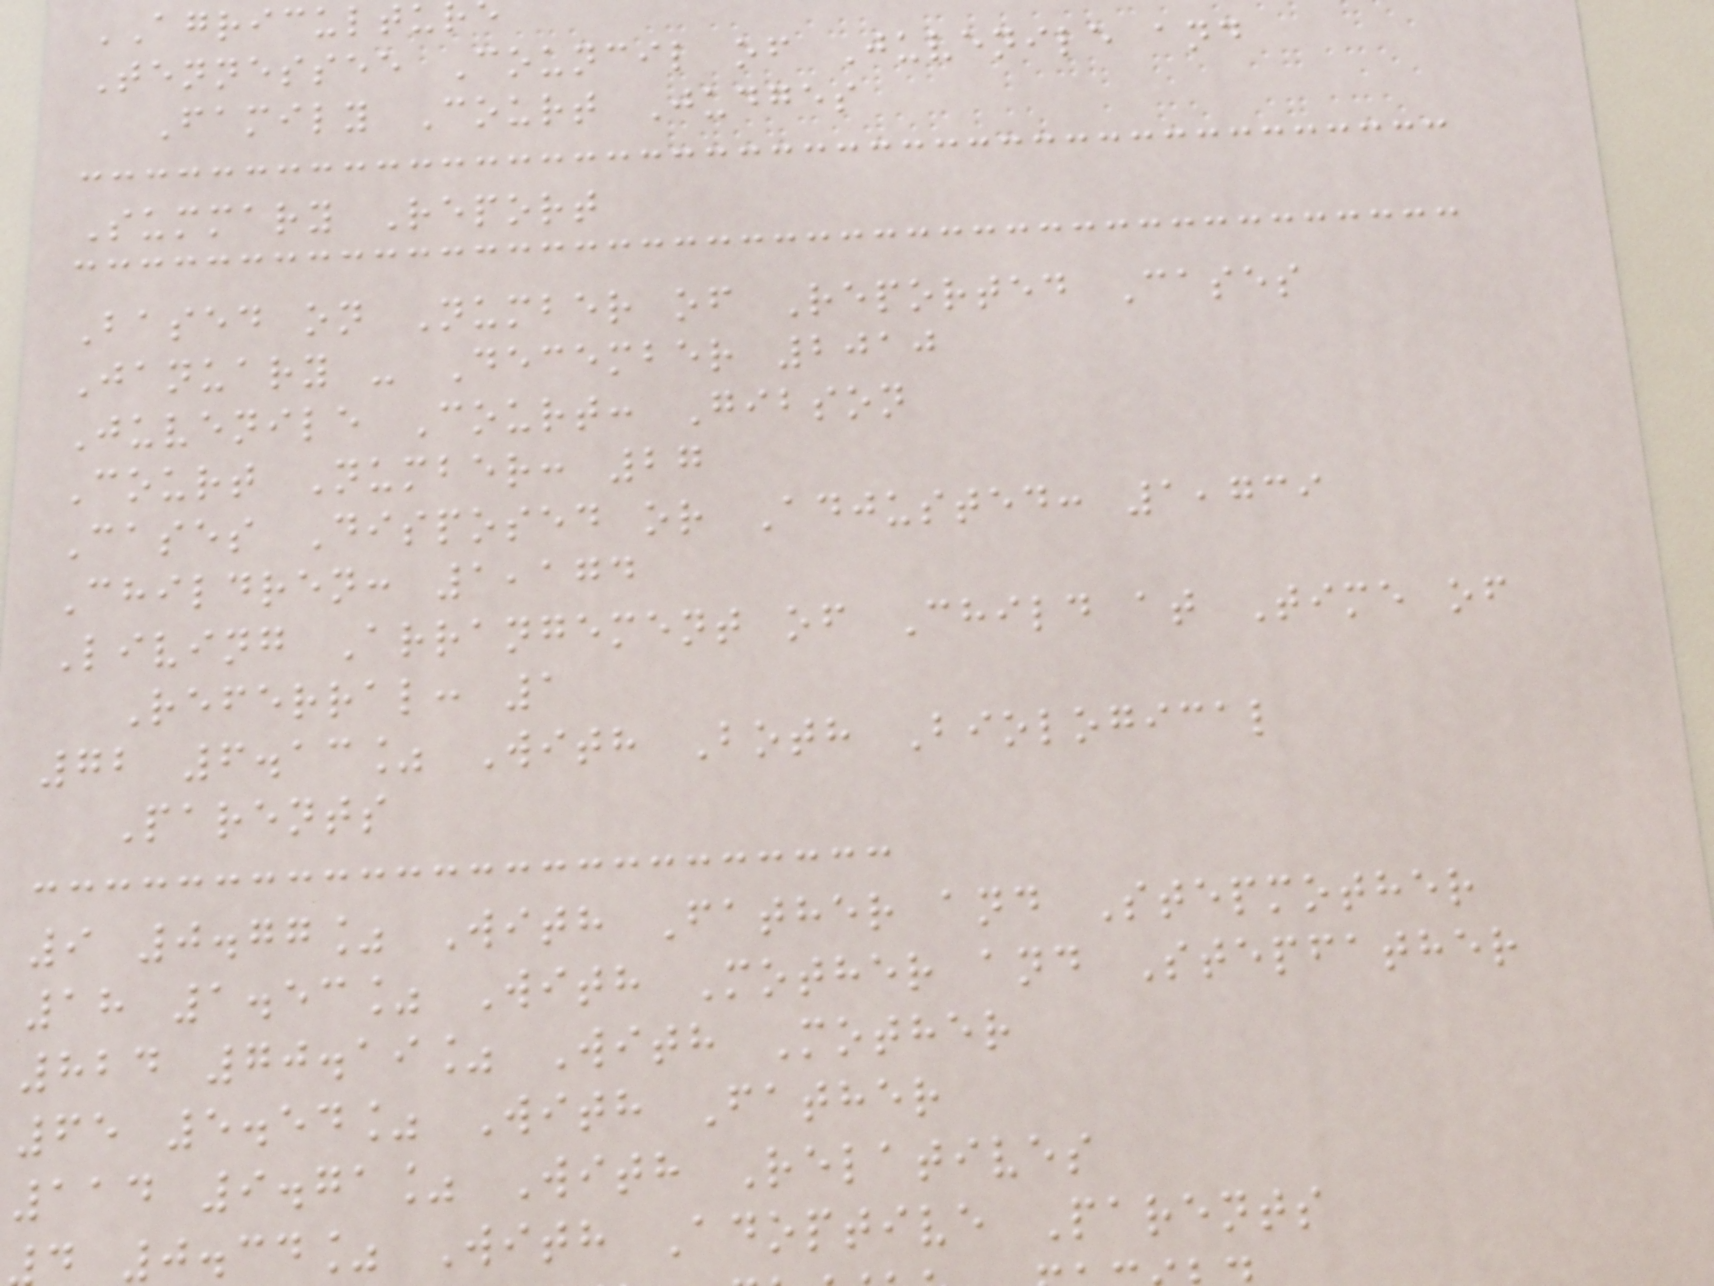AGRICULTU
Tennessee Council of Juvenile and
Family Court Judges
Summary Report
Based on Number of Reported Cases
January - December 2010
Juvenile Court: Gibson
Court Number: 27
Cases Disposed or Adjusted: 1,739
Children: 1,174
Living Arrangement of Child at Time of
Referral: 1
72 6.13% With Both Biological
Parents
9 0.77% With Father and Stepmother
18 1.53% With Mother and Stepfather
824 70.19% With Mother
65 5.54% With Father
114 9.71% With Relatives
0.34% With Adoptive Parents
